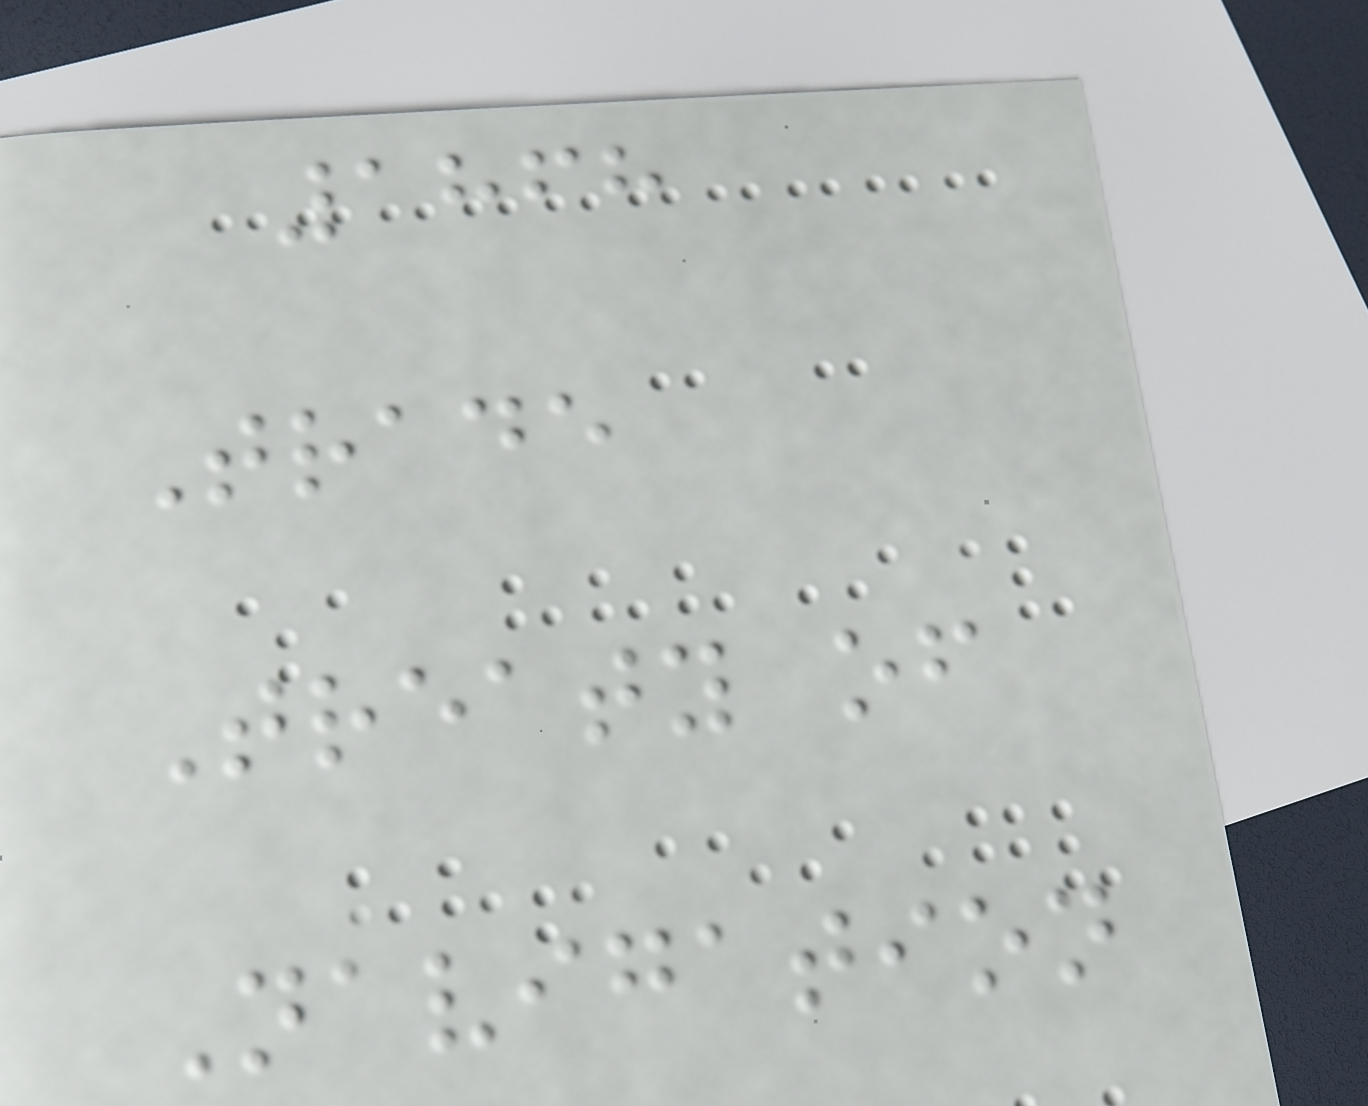1868
Trade
Treaty of
Navigation
